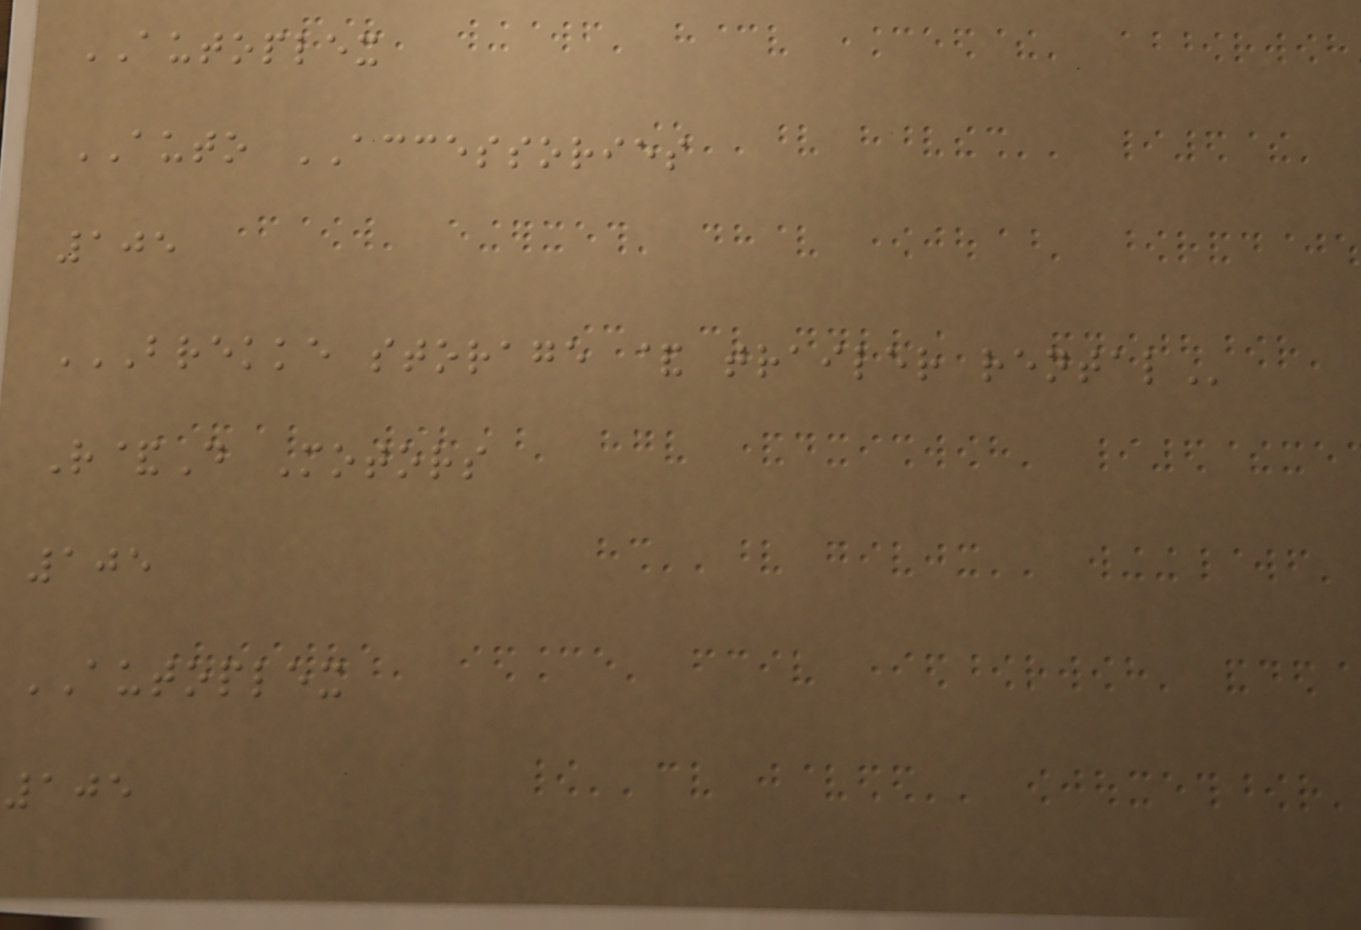AUTOPLEX
AUTO ACCESSORIES
105
BREKKE STORAGE & TRAILER RENTAL
R&D Motors
105
AUTOPLEX
105
